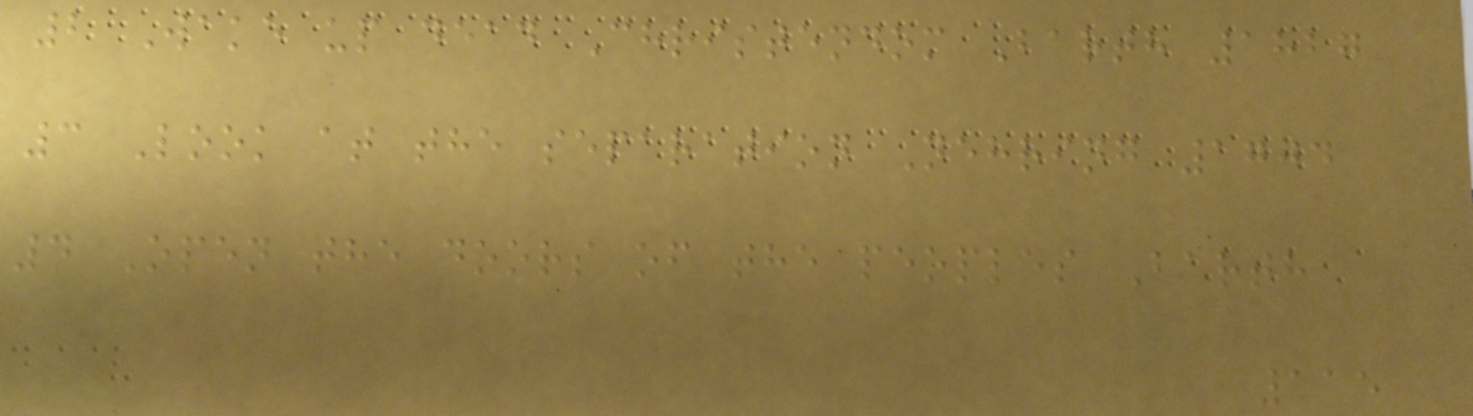2 Wake up dead Christendom Barth 1827
3 Look at the separation Nehring 1704
4 Open the doors of the peoples Barth
115
